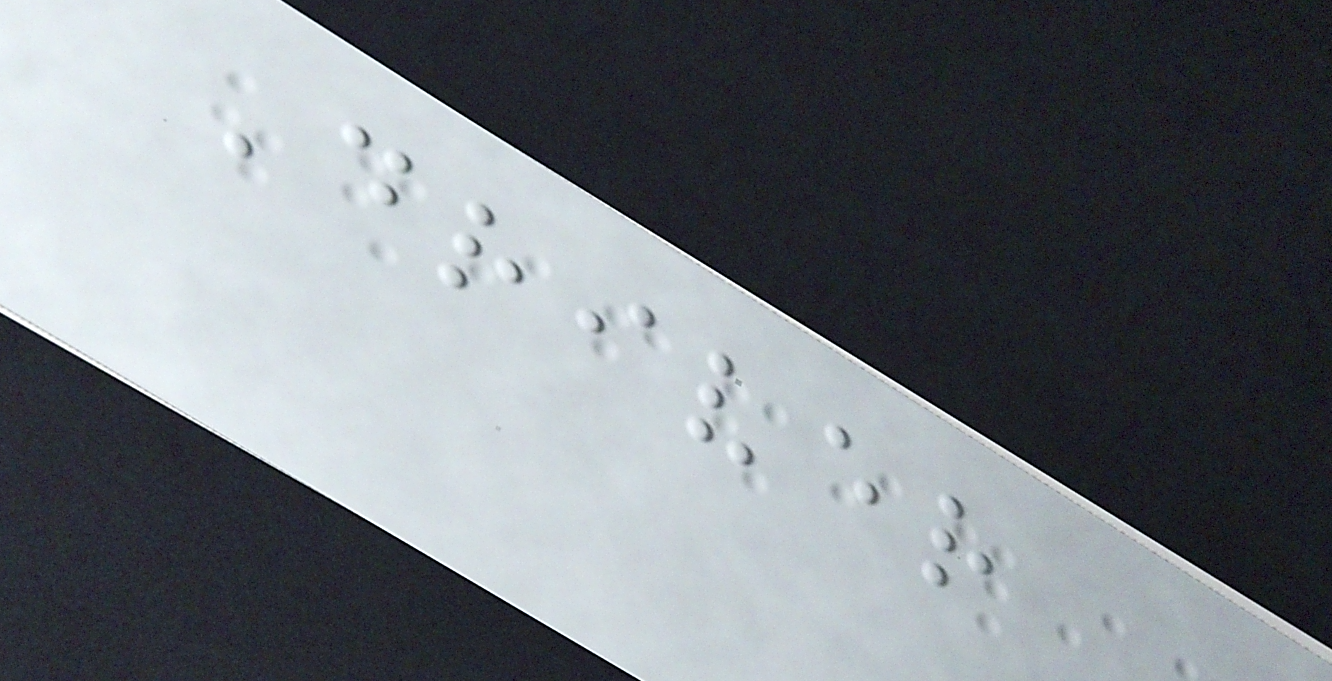Driver
